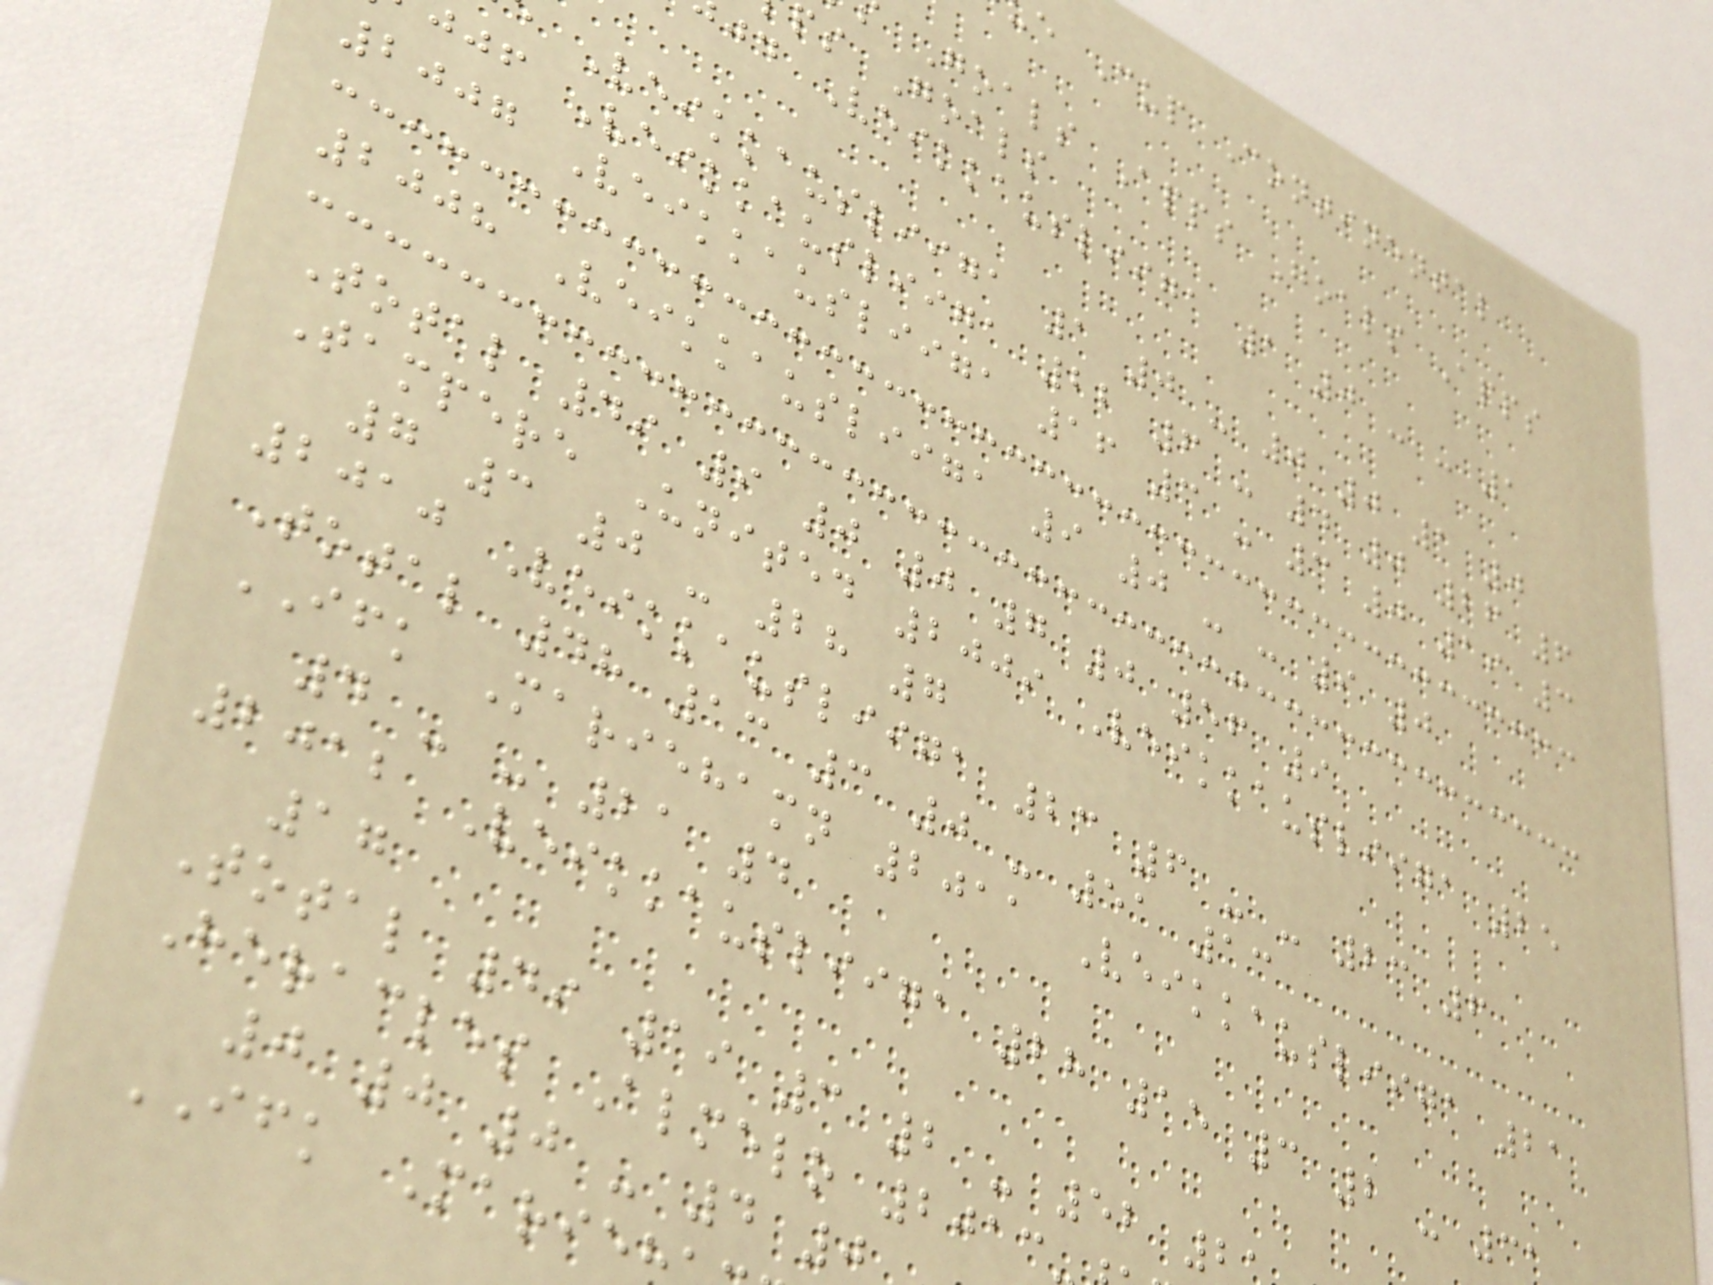e Cup Continental
Goals Apps Goals Apps
ps Goals
jd Veikkausliiga 1 0 - - 1
Veikkausliiga 1 0 - 0 0 1 0
jjf Veikkausliiga 22 6 - 4 0 26 6
2007 Veikkausliiga 16 3 - 3 0 19 3
2008 Veikkausliiga 9 0 - - 9 0
Total 49 9 0 0 7 0 56 9
Tampere United 2009 Veikkausliiga 25
7 3 0 - 28 7
2010 Veikkausliiga 23 6 - - 23 6
Total 48 13 3 0 - 51 13
IFK Mariehamn 2011 Veikkausliiga 21
4 - - 21 4
2012 Veikkausliiga 28 15 3 2 - 3
17
Total 49 19 3 2 - 52 2
Heracles Almelo 2013
0 0 0 - 4 0
IFK Marie
